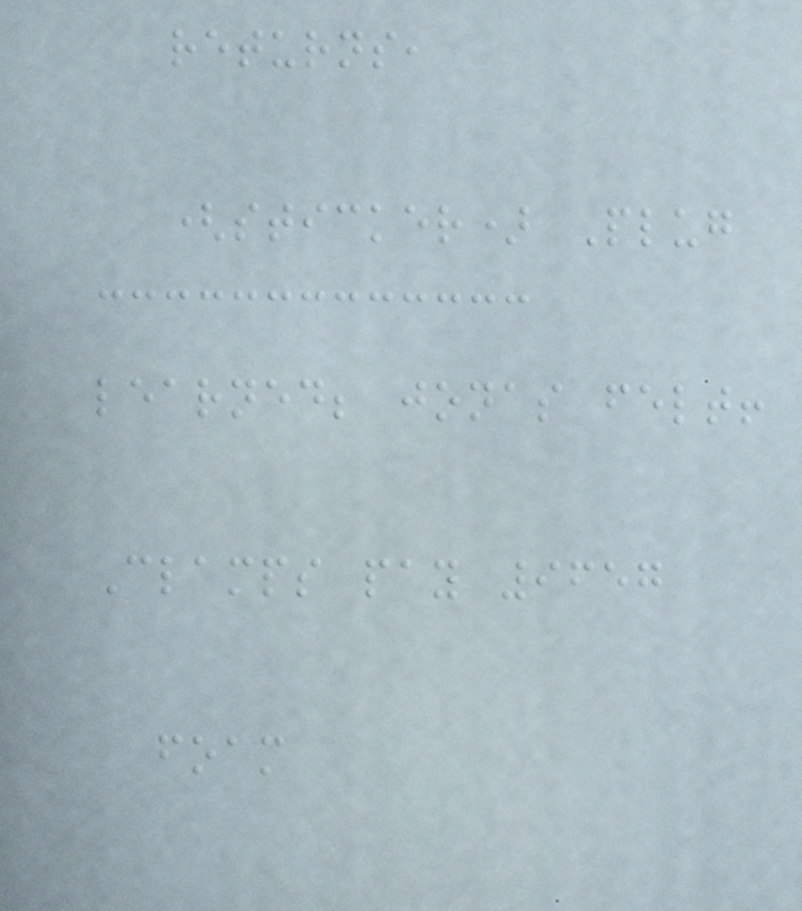returns,
(sticker) Plug
learned; jonas felt!
Clamps pay 9657
foam
